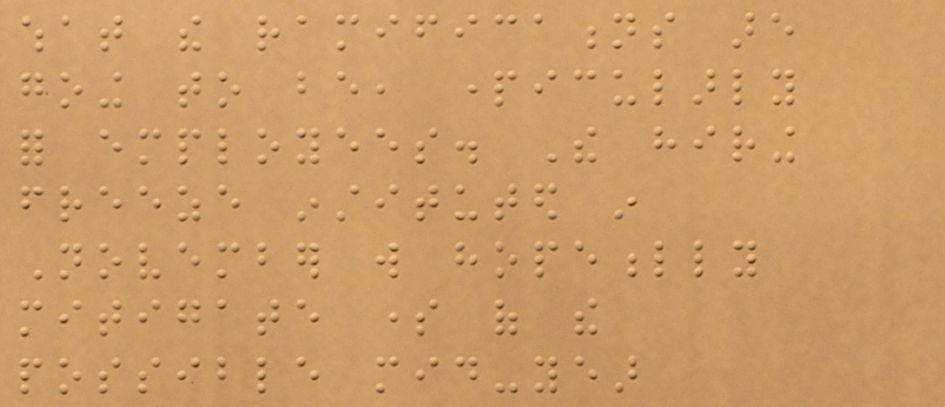what the ramifications are
going to be, particularly
for employees. The hiring
freeze instituted in
November will hopefully
mitigate some of the
possible mid-year
